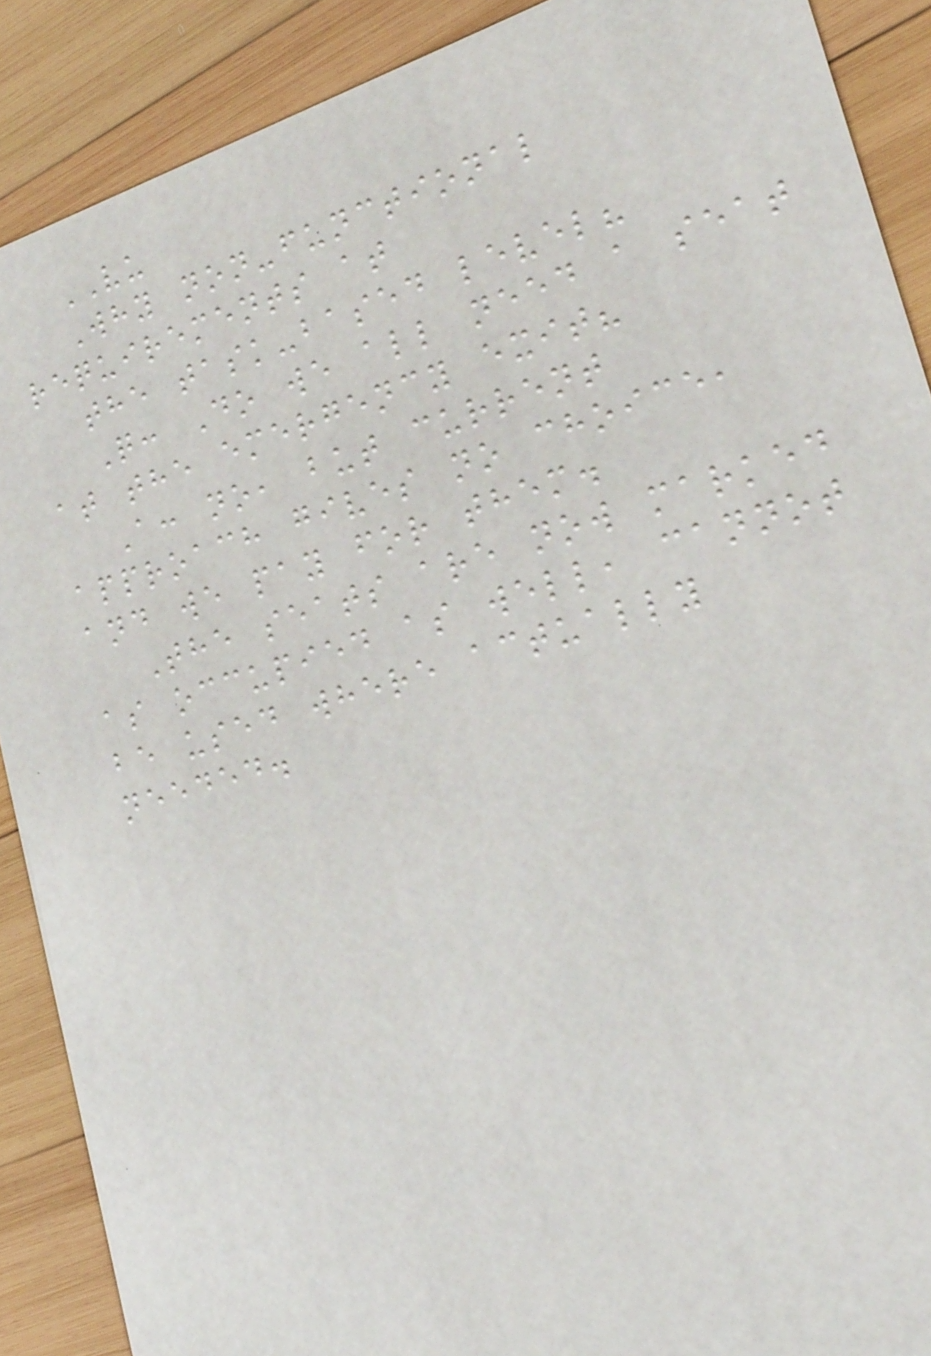VU
Why non-functional
requirements at
the task-based level?
Q: Do we all need a seat
at the emergency exit?
A: no, but current
approach gives no choice,
and we pay for them.
The seats are now marked
as occupied as well, cannot
be used where actually
needed.
